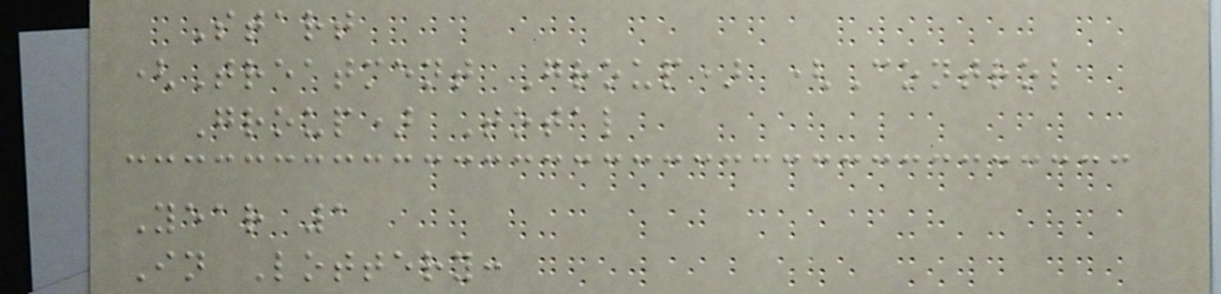Start
(Treatment Group) (Control
Group) Total
Year 1
In Lottery:
